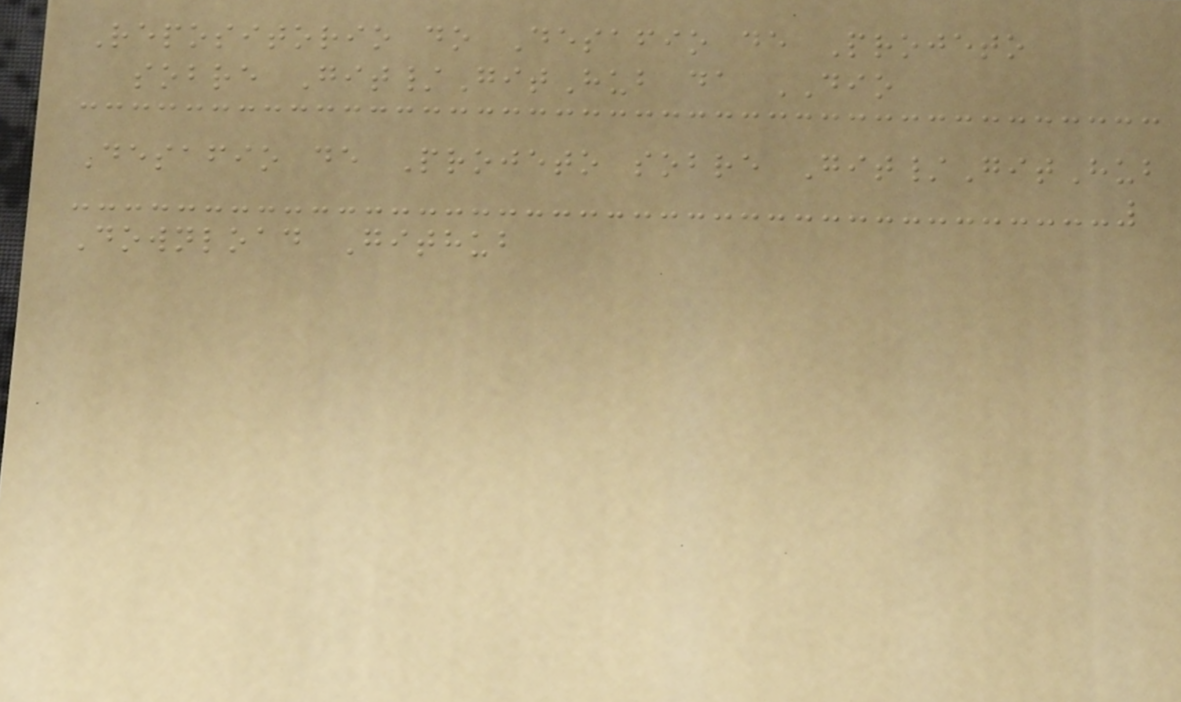Repositorio do Desafio de Projeto
sobre Git/GitHub da DIO
Desafio de Projeto sobre Git/GitHub
Download Github
